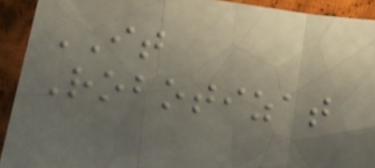IT
Robotizat
